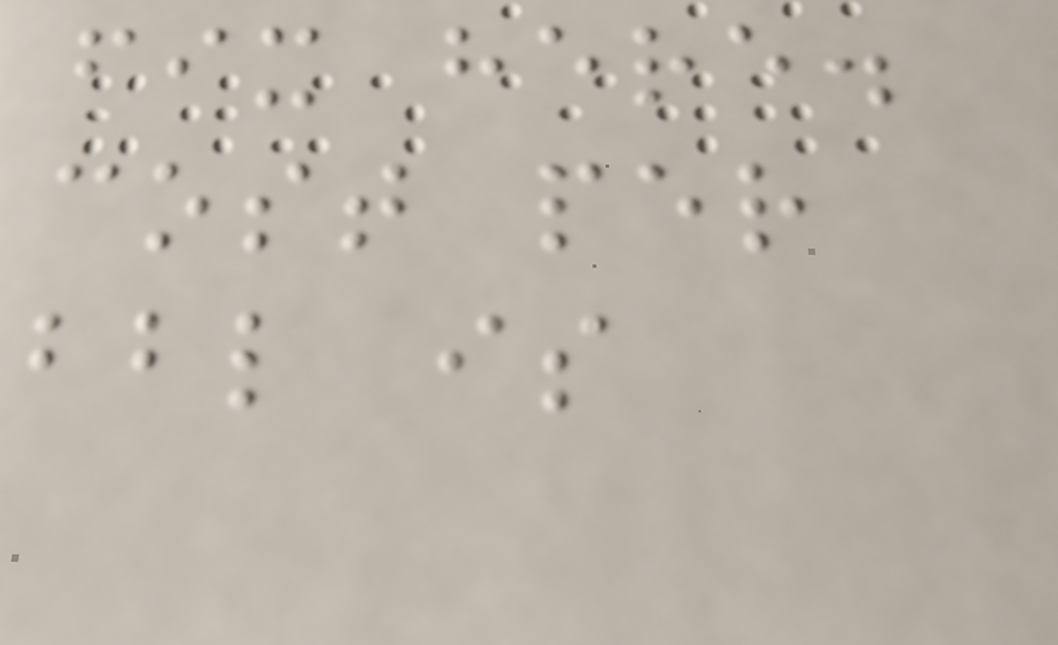fix here.
cost per
bbl is
